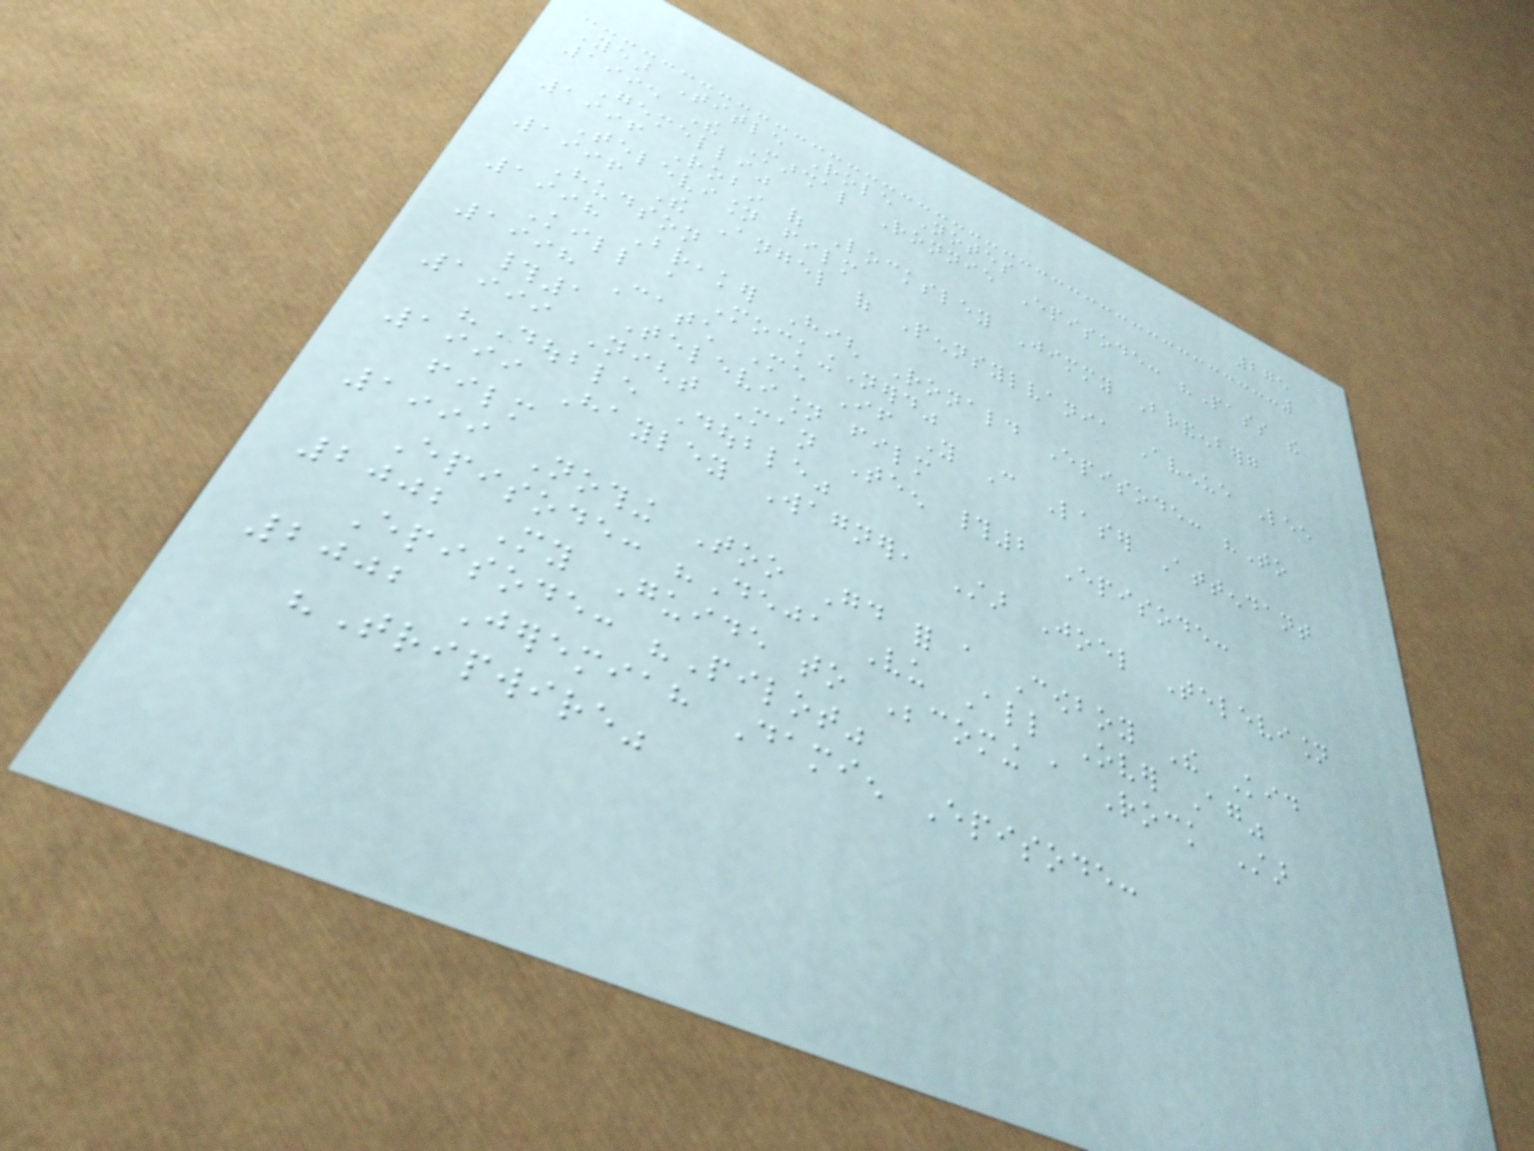275
Year Title Role Notes
1995 The Marshal Ronnie Episode: "Pass the
Gemelli"
1996 Robin of Locksley Jimmy Brandenberg
Television film
1996 The Angel of Pennsylvania Avenue Lee
Hudson
1998 Breaker High Ronald Episode: "To
Kill a MockingNerd"
1998 Catch Me If You Can Laser Attendant
#1 Television film
1999 Night Man Teen #2 Episode:
"Double Double"
1999 Hayley Wagner, Star Joel Television
film
1999 Nothing Too Good for a Cowboy The Kid
Episode: "Deja Vu All Over Again"
2002 My Guide to Becoming a Rock Star
Episode: "Pilot"
2002 Jeremiah Damien Episode:
"Tripwire"
